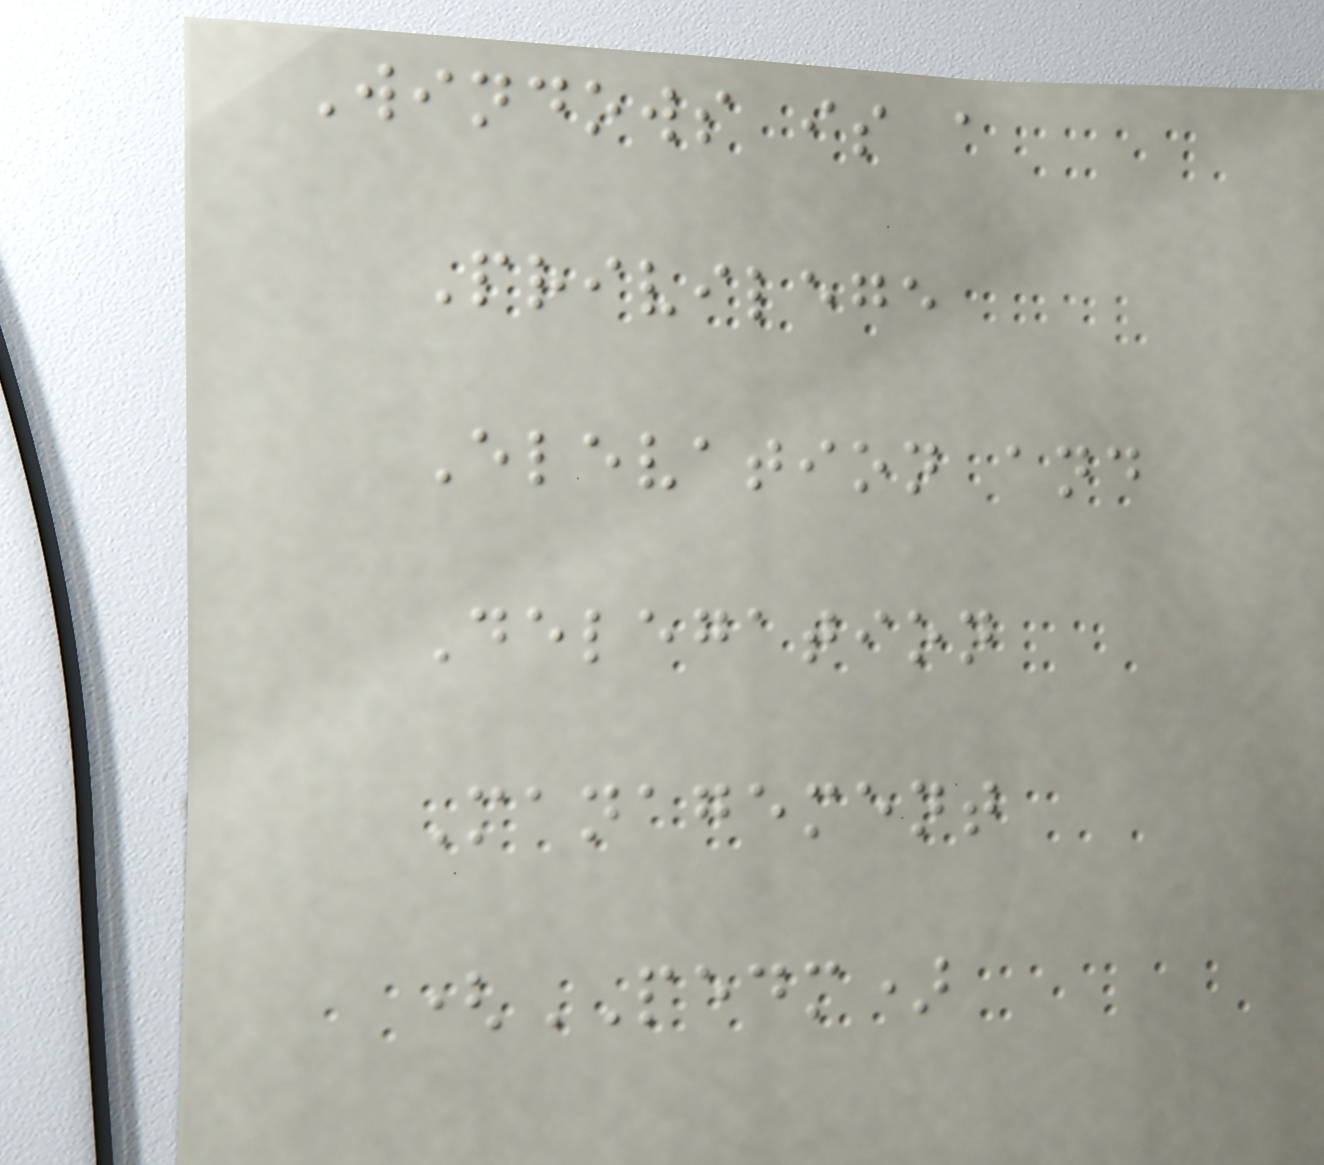Windows is a
Privilege
Elevation and
Delegation
Management
(PEDM)
